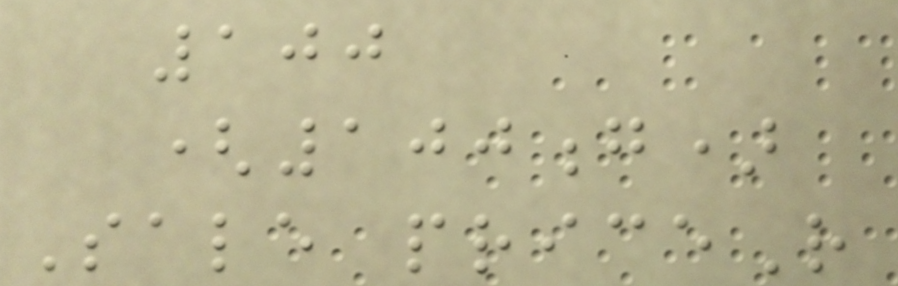100
(100g)
Sale priceR
